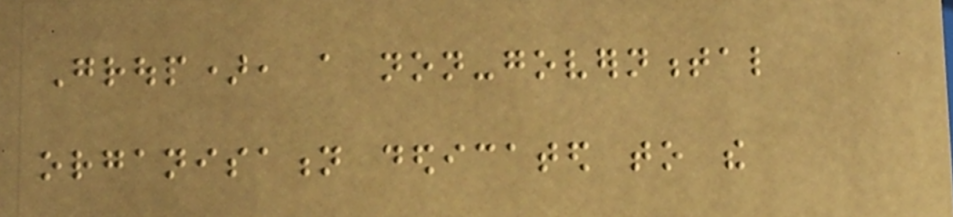Group), a non-governmental
organisation dedicated to the
